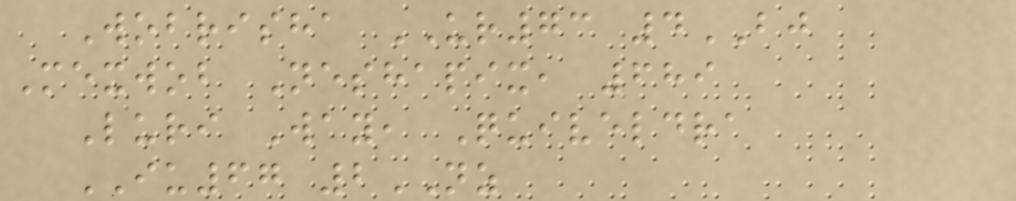Wobrisha UR73 4BJ
Mexwob Neshapix, 689
Luri Way, Quiveldra
IU67 2NZ
